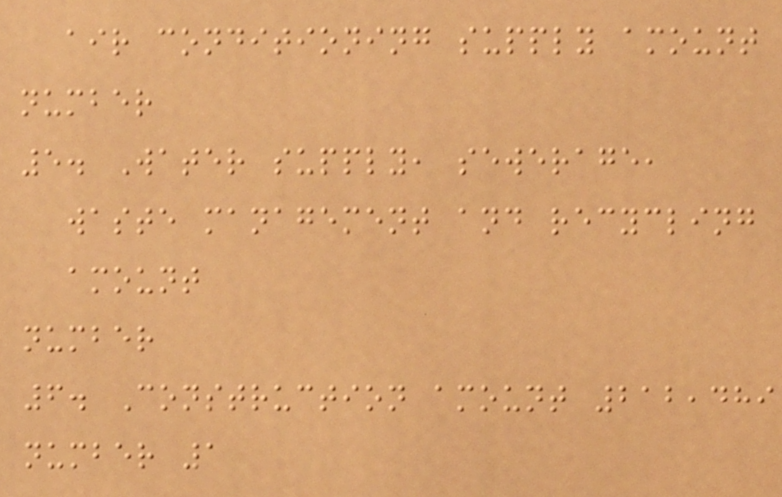air conditioning supply amount
number
5. Water supply, sewerage,
waste management and recycling
amount
number
6. Construction amount 212,489
number 1
